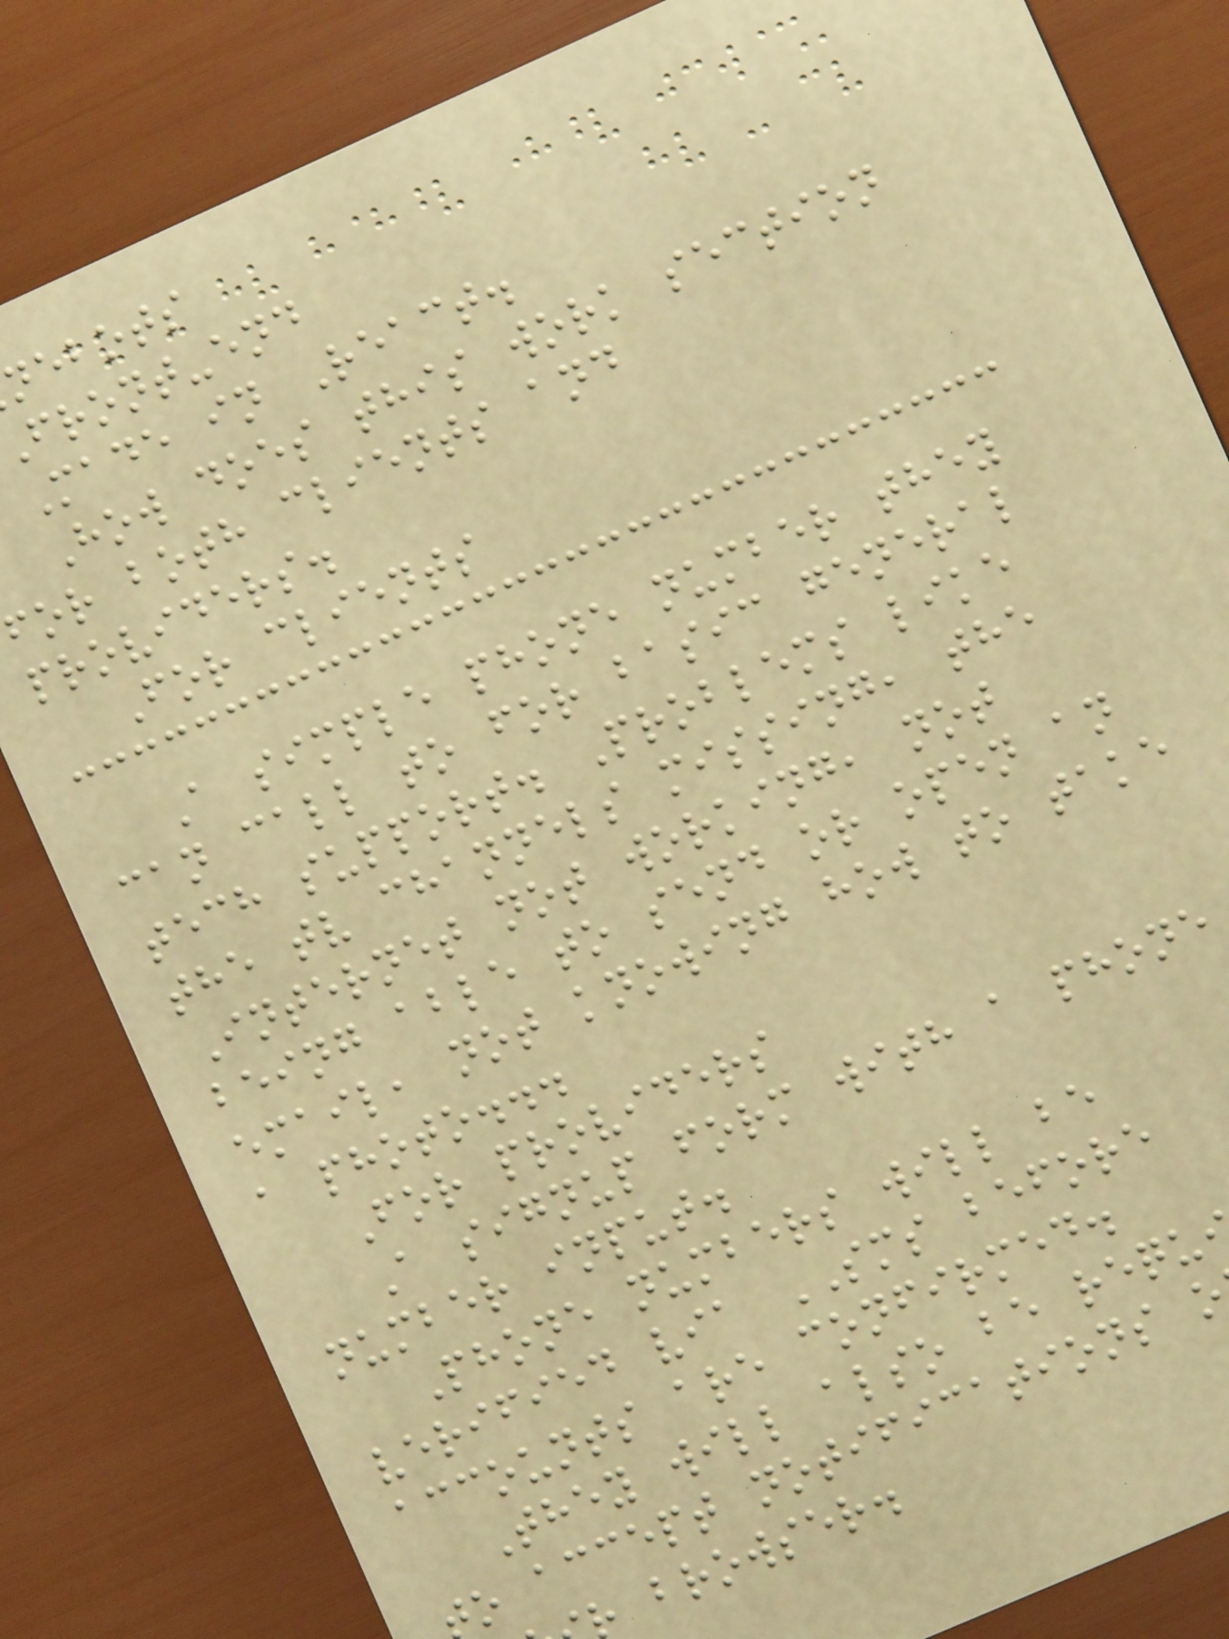nebots
front-end
Made in React.
How does this work section
for both clients and
providers.
For clients
A simple phone number they
can call to for basic general
tech support. Problems like
the tv channels missing, the
Internet not working, not
being able to send or open an
email, not knowing how to take
a photo...
For providers
A signup form with a phone
number input.
Phone numbers will be
verified via SMS before
accounts are confirmed.
They will also be requ
o accept notifications o
browser.
